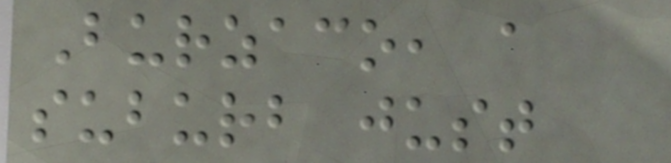Burzaco, a
suburb just
